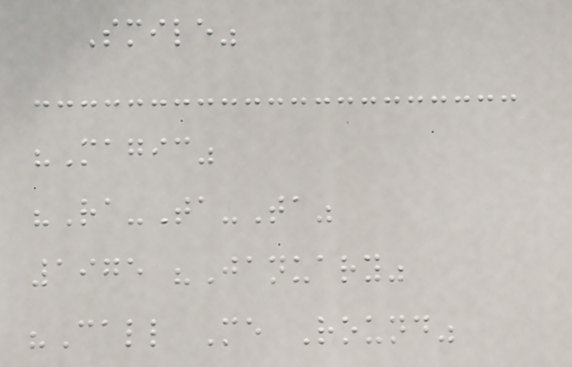Smile"
"Magic"
"Ra-Ta-Ta"
1975 "January"
"Call Me Round"
